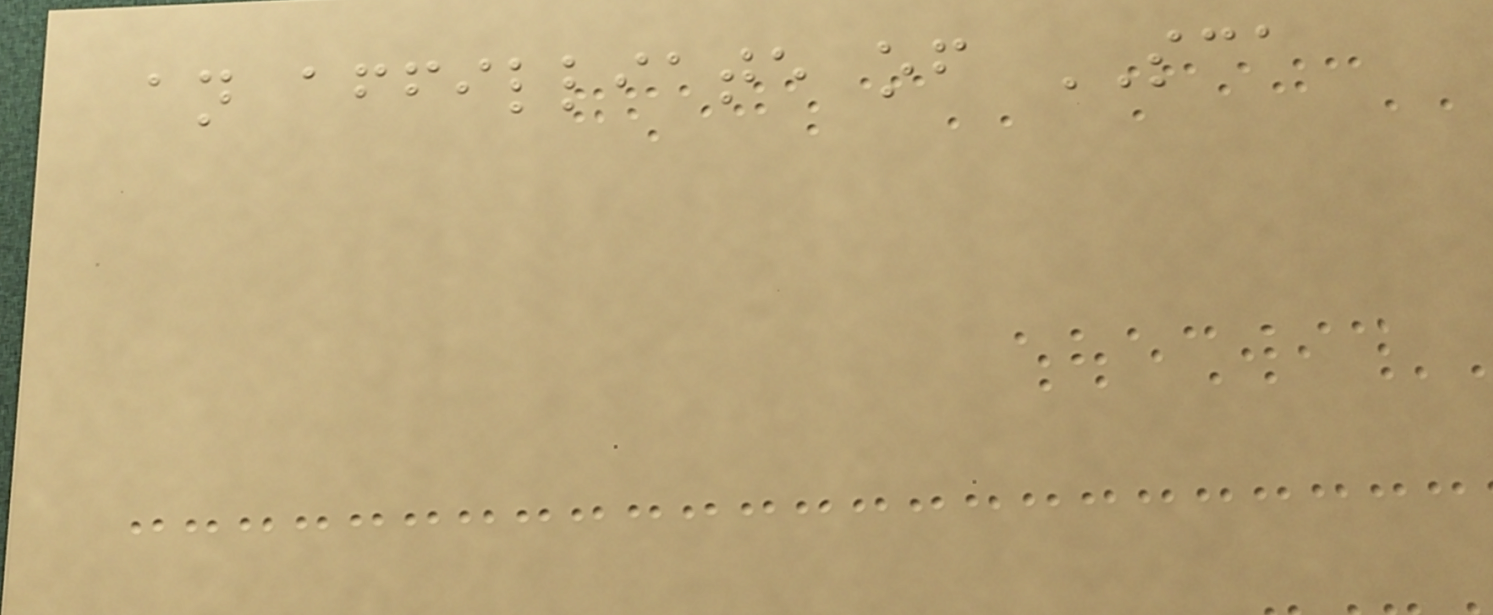an affilliate of SCA
